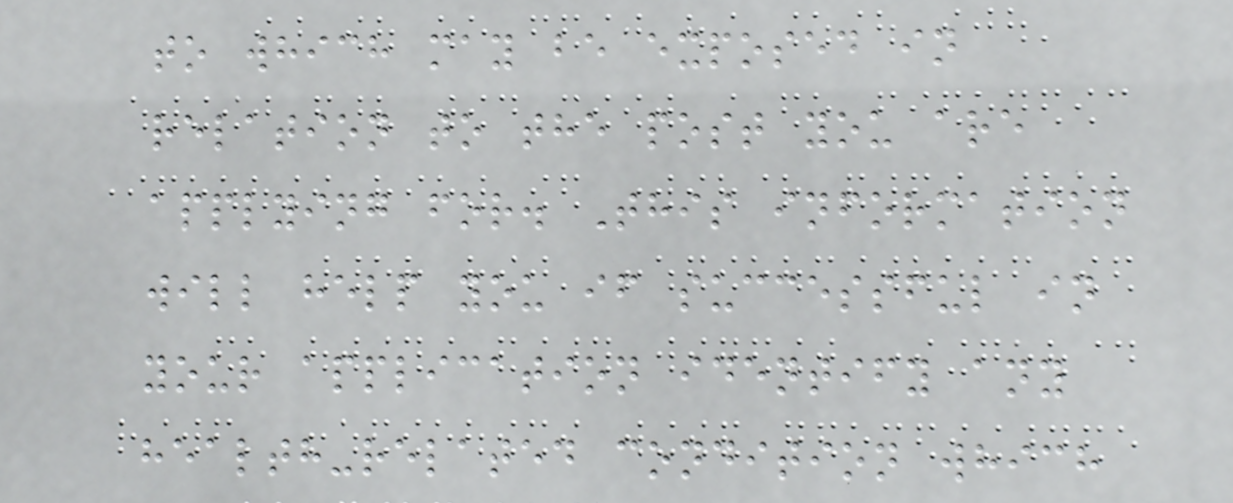to which may be exposed in
relation to the post you are
applying for. This information
will help you if successful in
your application identify any
health-related condition which
